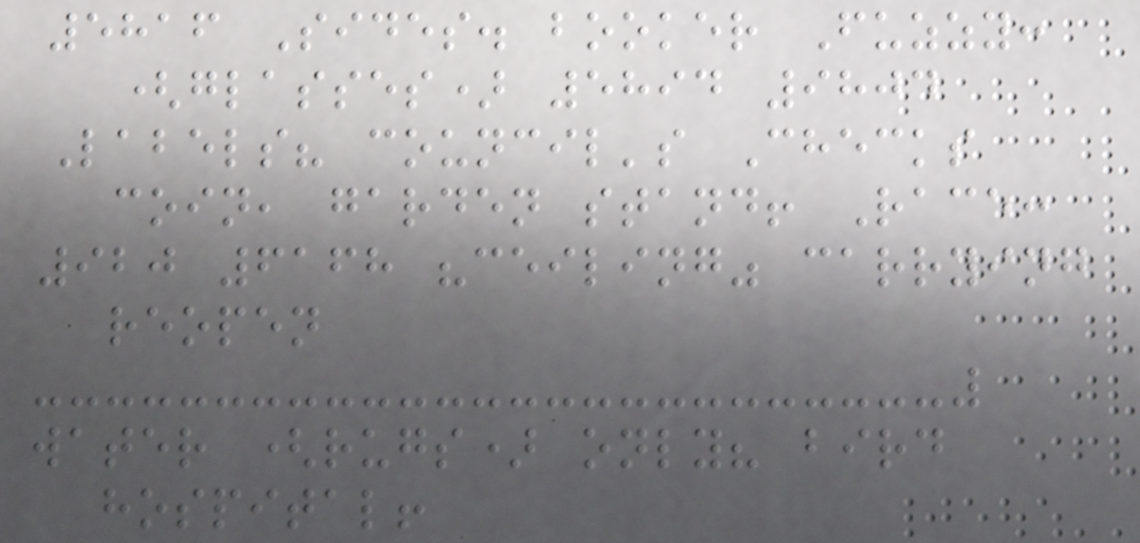5816 Sides. booker Fuzzy:
(glasses) 5894 9804
Labels? council's Checks
coin, garden stand! Race:
920 6168 "ceiling" carrying
reopen
water (rugs) only? bird
hospital!
